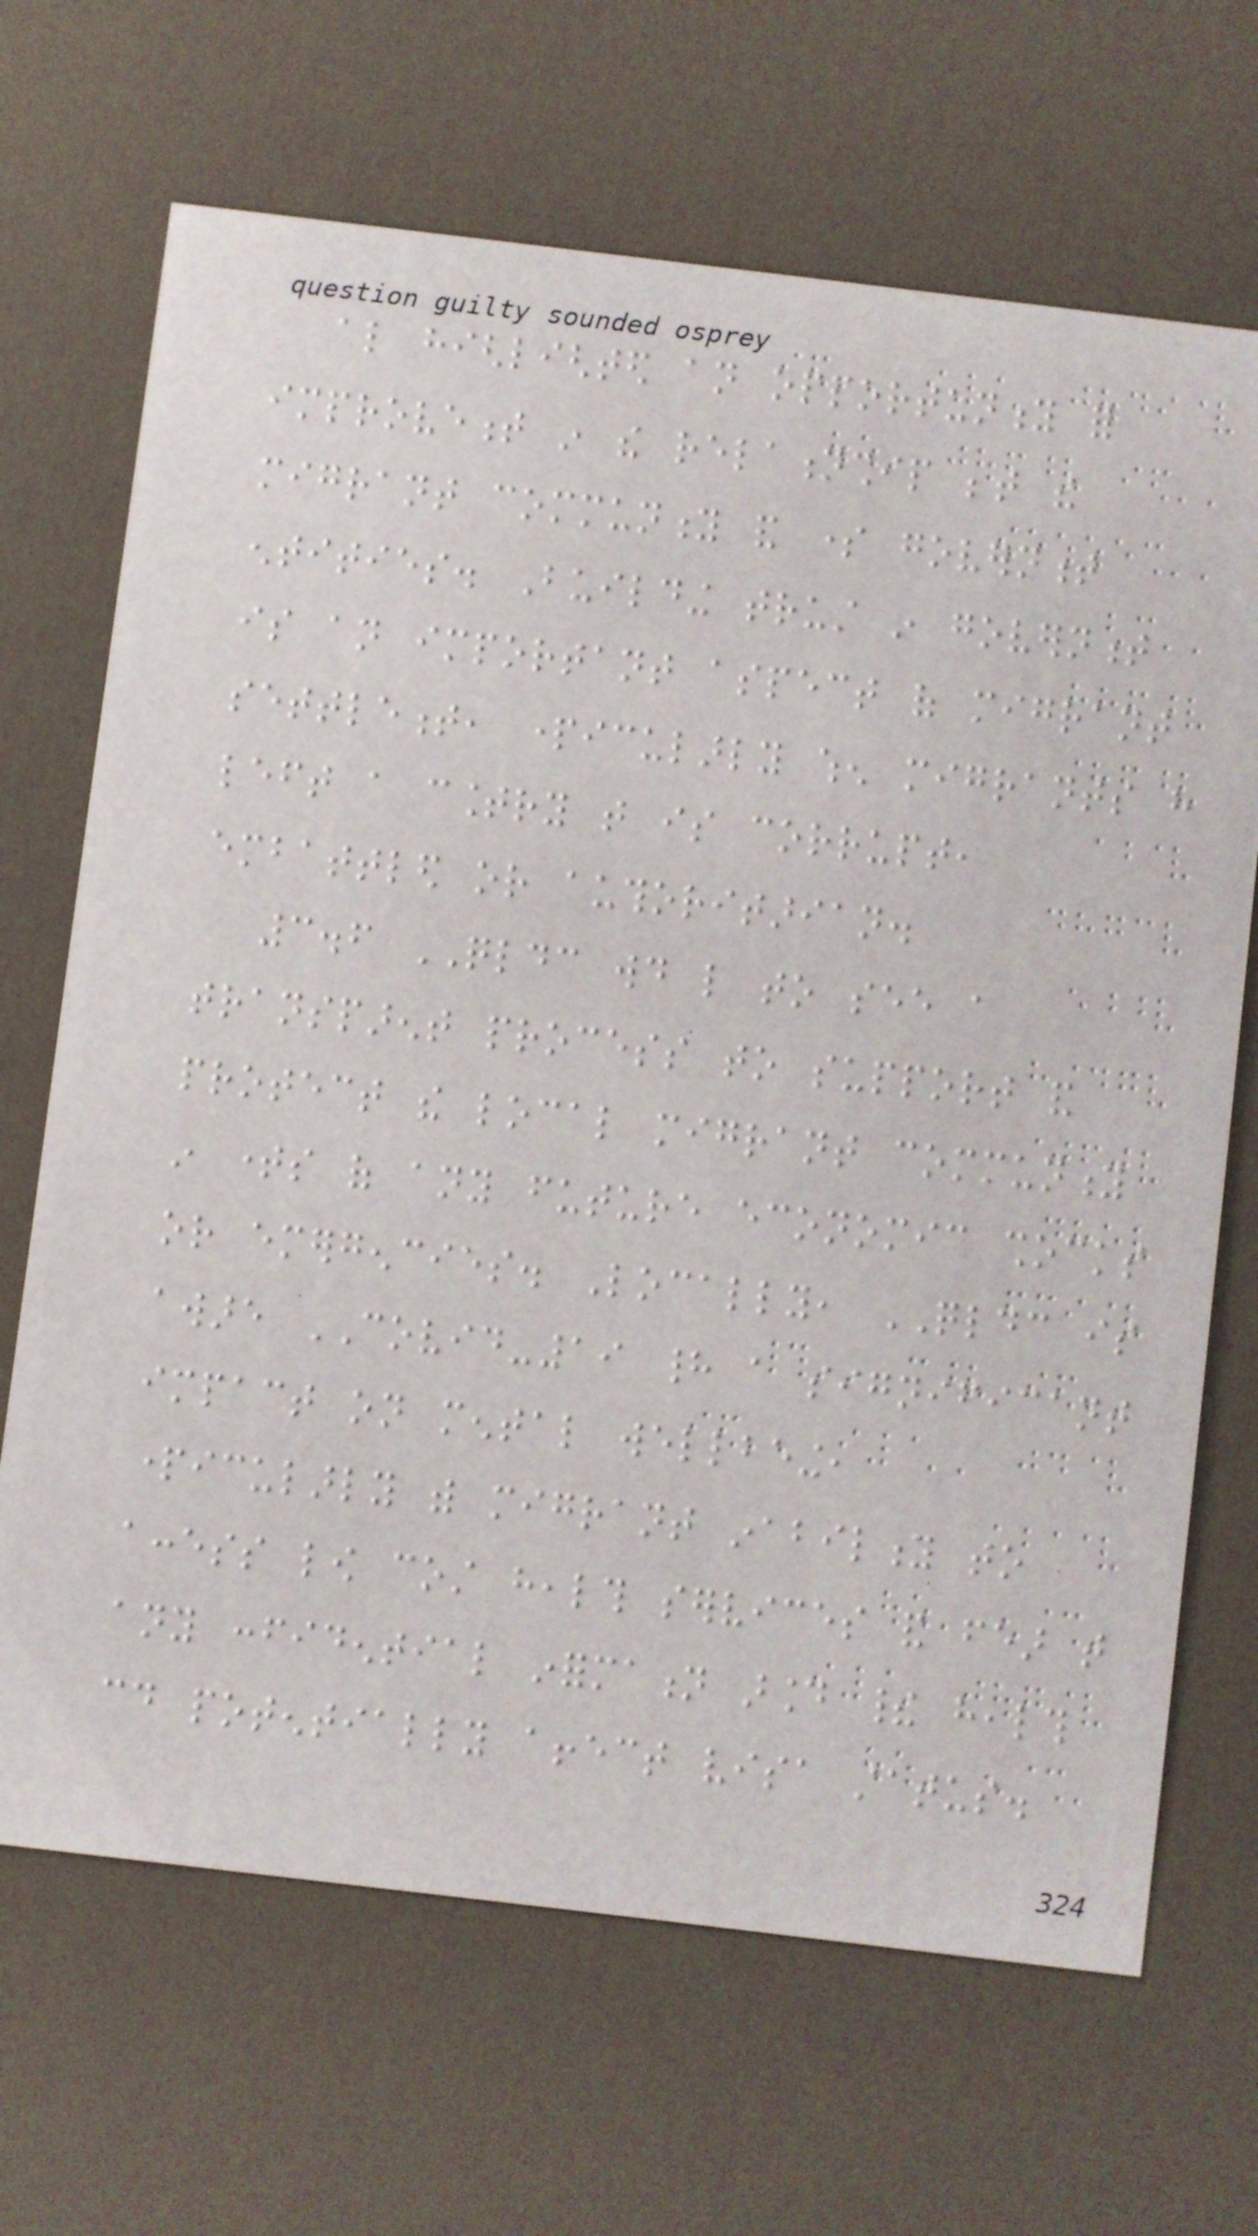also highlighted an opportunity for
improvement in the relationship between the
migrant community and some government
entities. Building trust in government
is an important aspect of migrant
settlement, particularly when migrants have
left a country that is corrupt,
embattled or authoritarian.
3.6 QLDC would like to see a
transparent process to support and
protect the local migrant community
in times of any future economic shocks
or emergencies. Locally, QLDC is
aware COVID-19 had a significant
impact on mental wellbeing,
particularly with migrant inability to
access low cost health services and fear that
any confidential information around their health
could potentially affect visa status.
